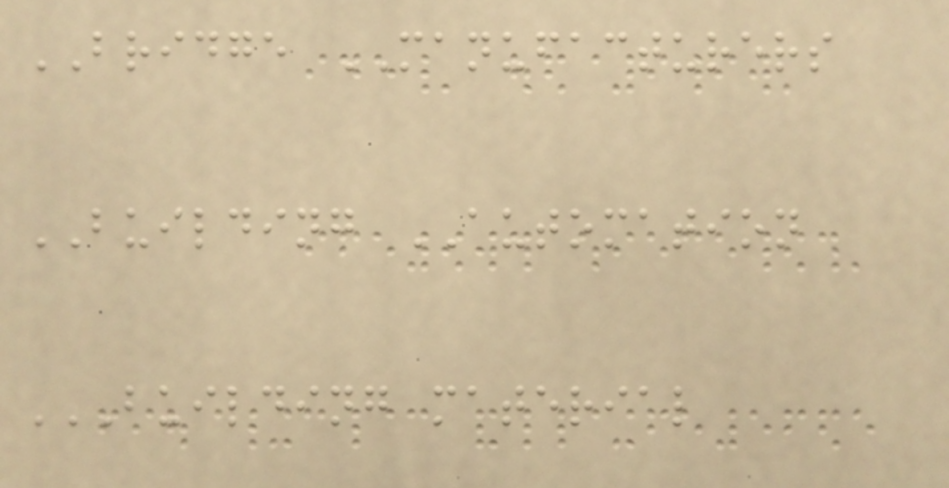BRIDGE MANUFACTURERS
BUILDING AUTOMATION
BUILDING MATERIAL
